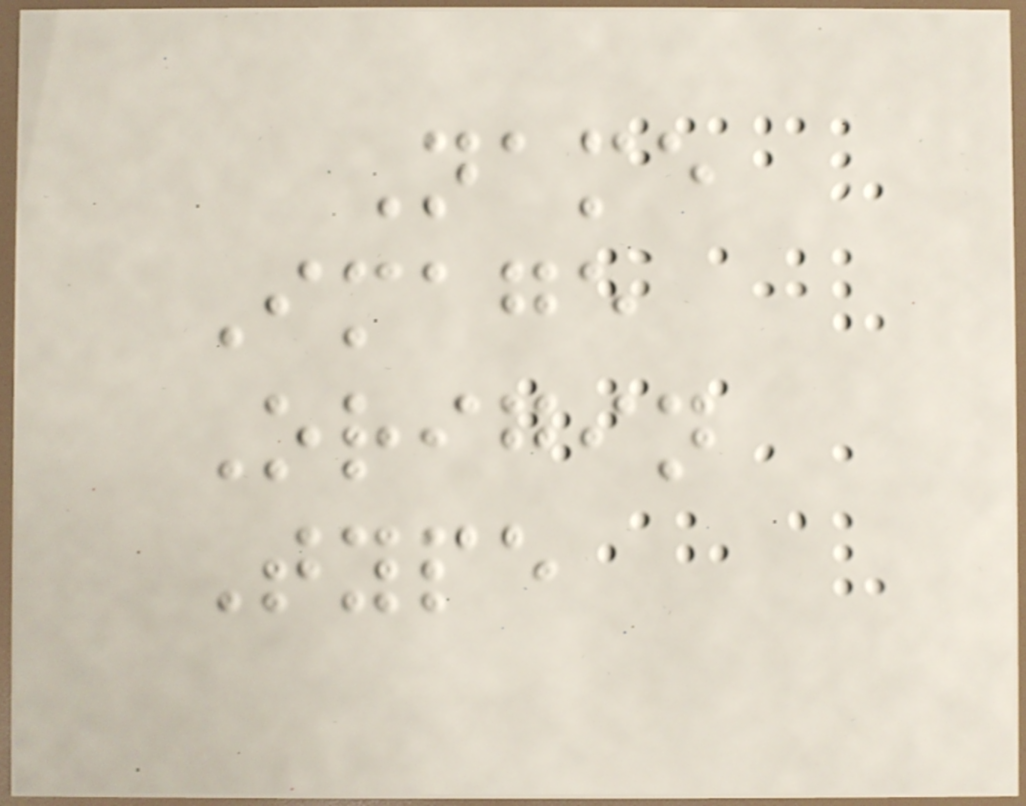Name
Image
Origin
Type
